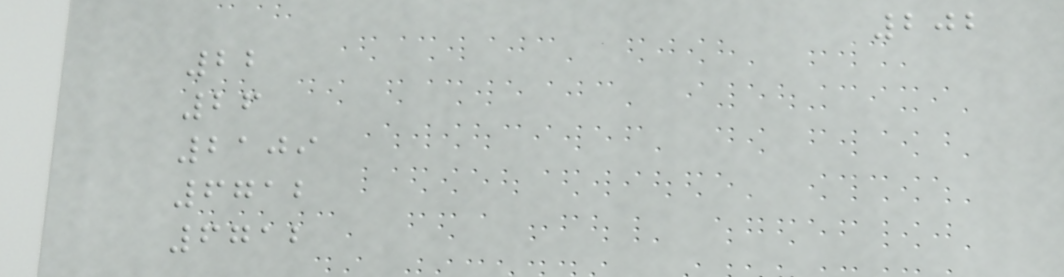202
22
26
2109
6712
6712
